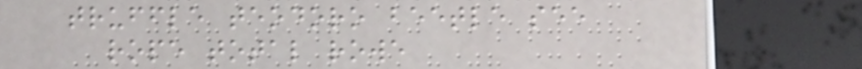truffle teodoro beetle see
rope total rowe
